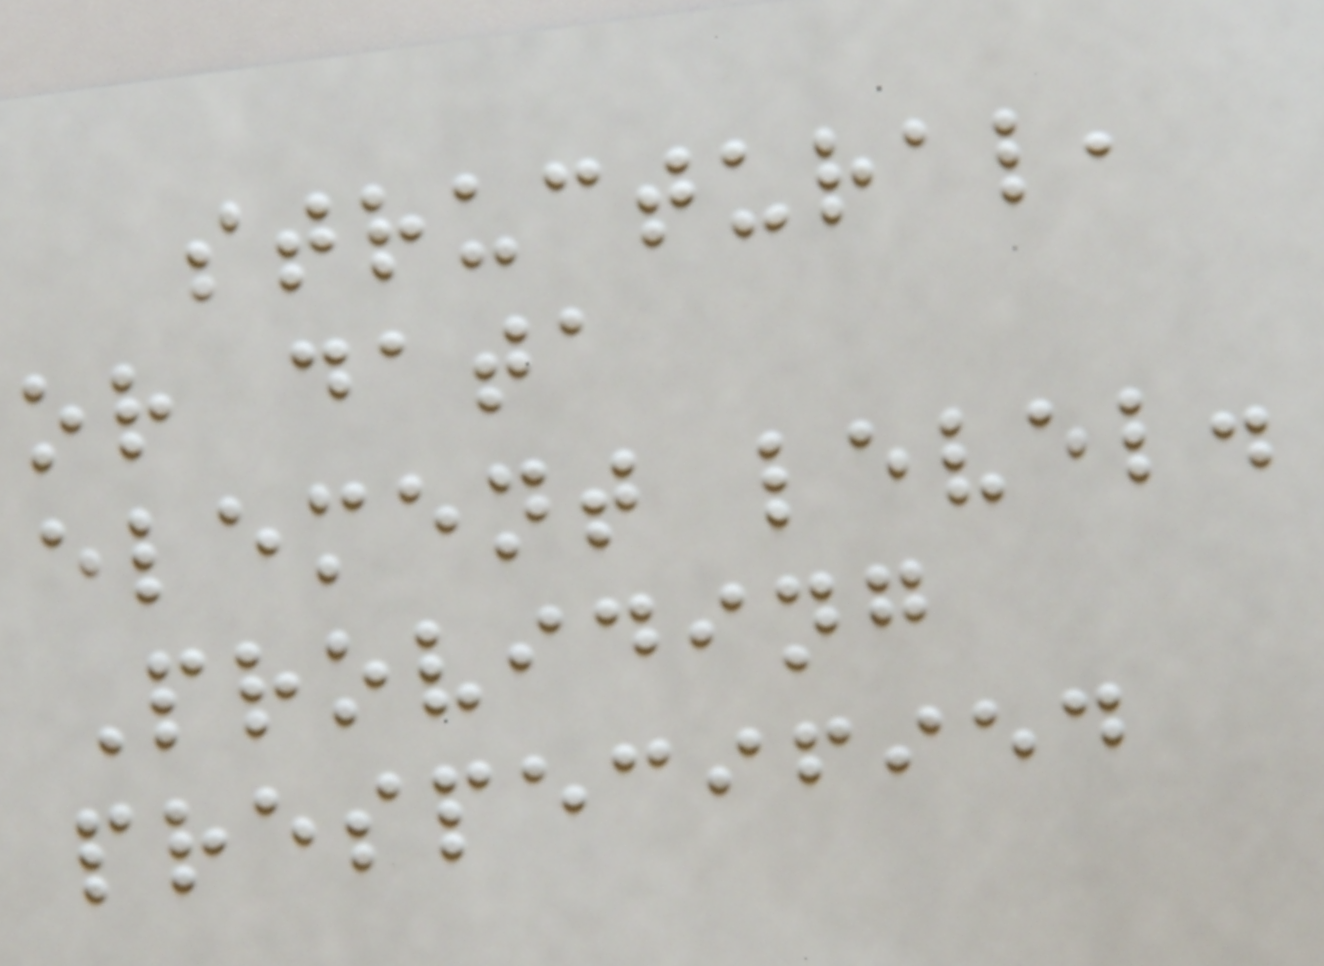structural,
or data
element level.
Providing
prespecified
